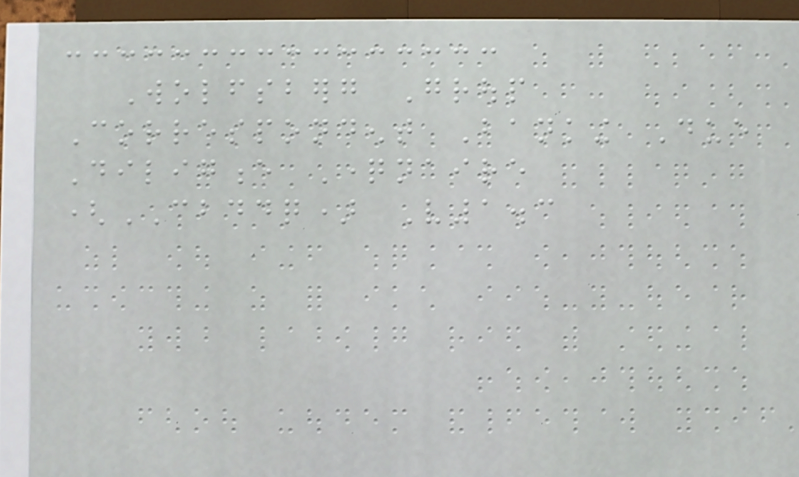Wolfsberg Group
Correspondent Banking Due
Diligence Questionnaire
(CBDDQ) V1.3
